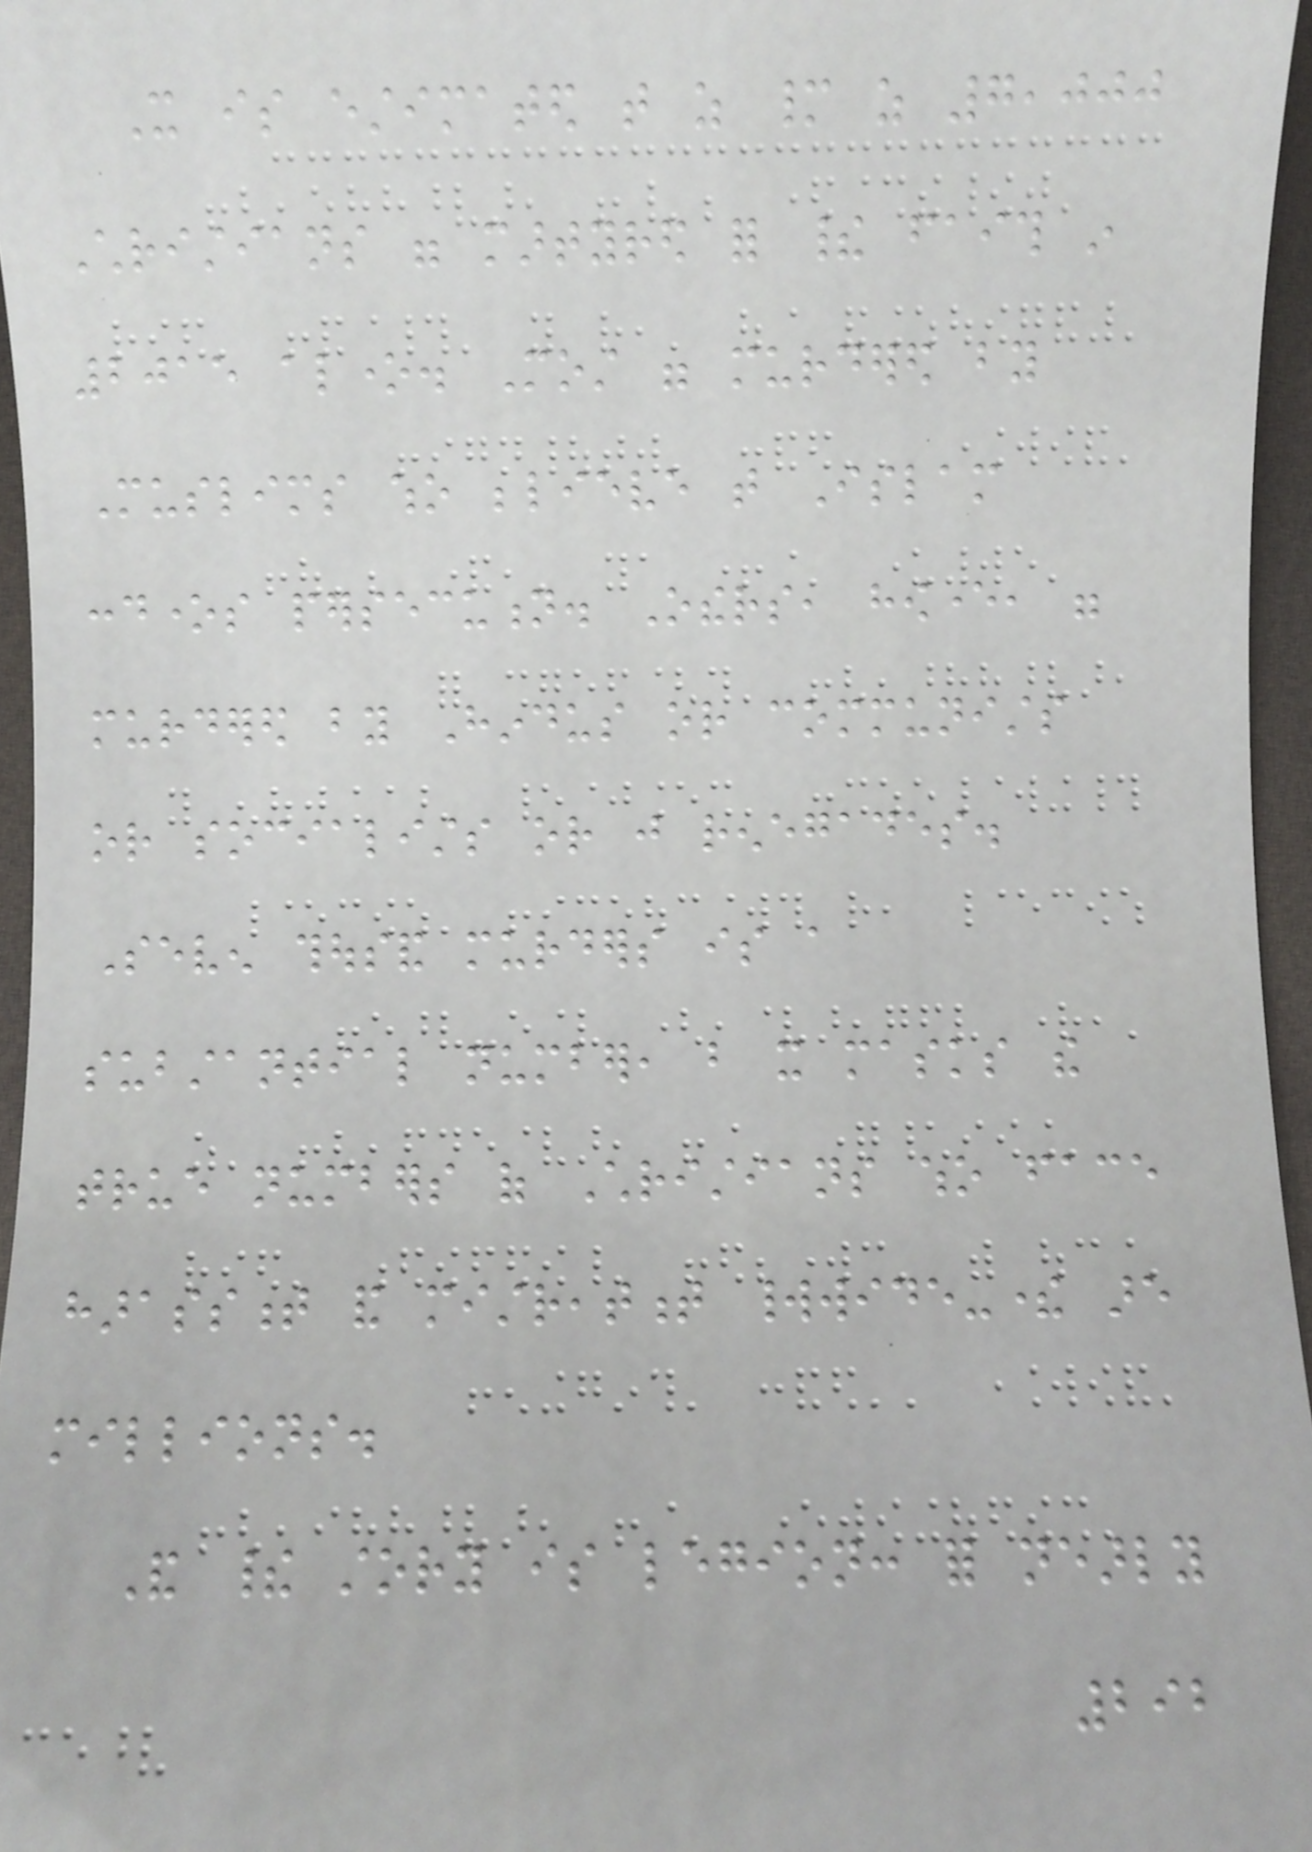It is estimated that as many as 7,000
Christians were martyred for their faith in
2015 alone. Most were murdered by
Muslims who believe that Islam
condones persecution. Others, however, were
murdered by Hindus or communists
or socialists or just renegades.
Seven thousand murders is a
substantial number, but it masks the
true numbers of Christians who face
harassment and mistreatment worldwide-there are
millions.
And their story is legion: for nearly
292
